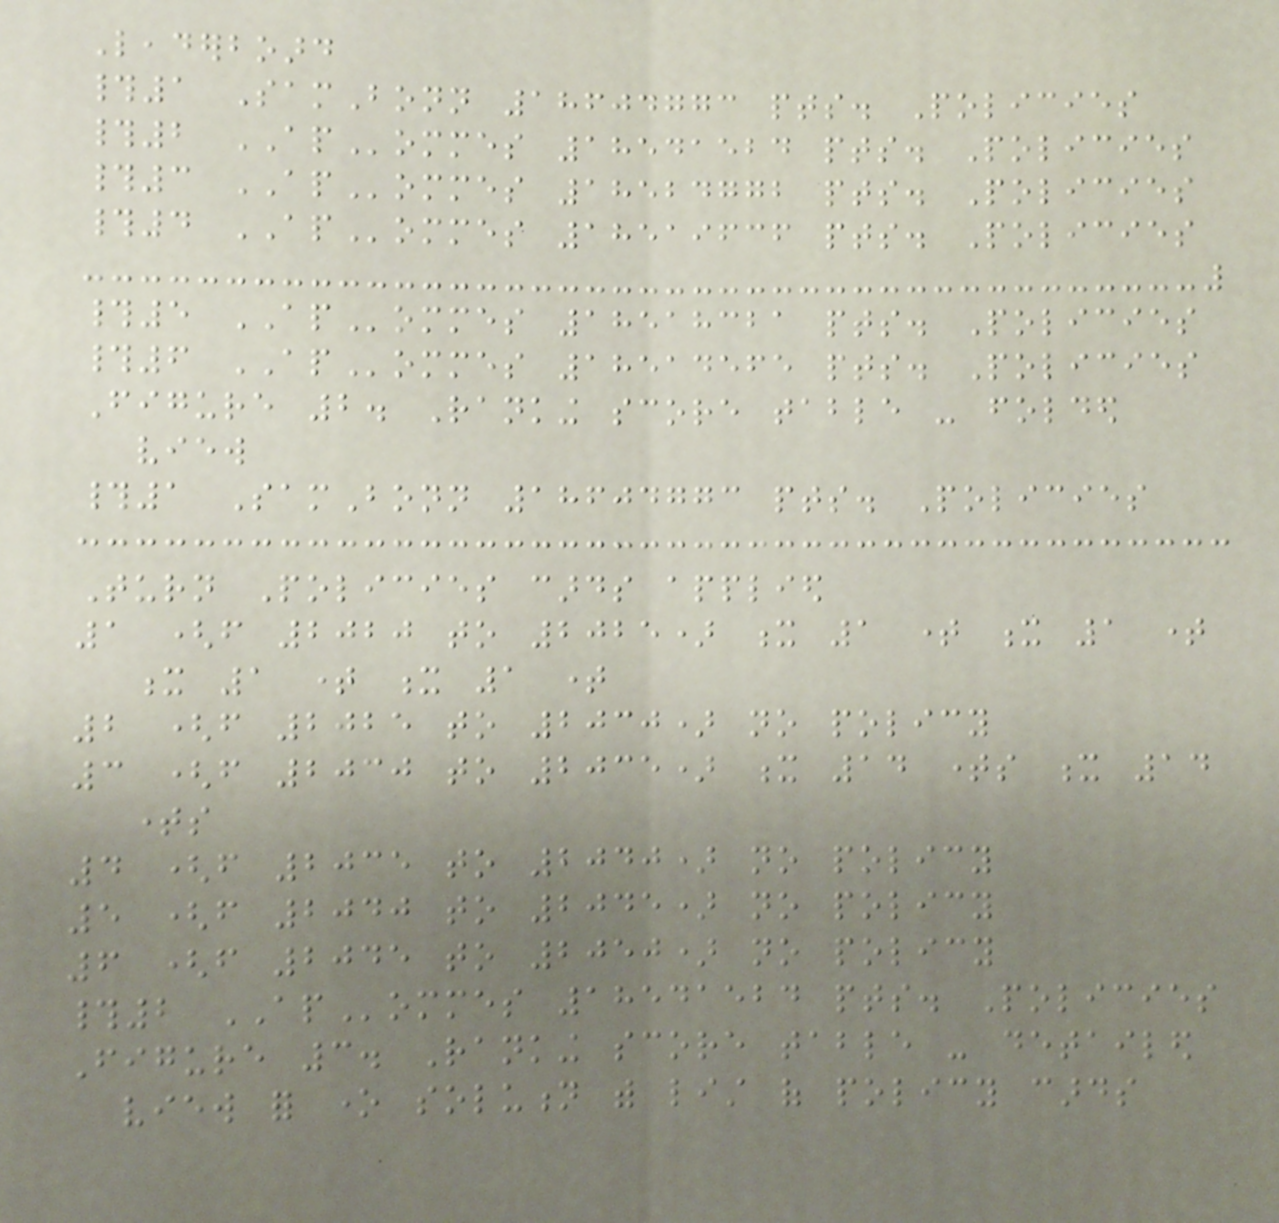Leaderboard
#1 SamBonn 18604773 pts. Policies
#2 APommes 18541524 pts. Policies
#3 APommes 18524772 pts. Policies
#4 APommes 18519636 pts. Policies
#5 APommes 18518321 pts. Policies
#6 APommes 18514565 pts. Policies
Figure 2. Ranking score table - folded
view
#1 SamBonn 18604773 pts. Policies
Turn Policies cards applied
1 (from 2020 to 2025) x 1 time x 1 time
x 1 time x 1 time
2 (from 2025 to 2030) no policy
3 (from 2030 to 2035) x 14 times x 14
times
4 (from 2035 to 2040) no policy
5 (from 2040 to 2045) no policy
6 (from 2045 to 2050) no policy
#2 APommes 18541524 pts. Policies
Figure 3. Ranking score table - detailed
view for one solution with list of policy cards
